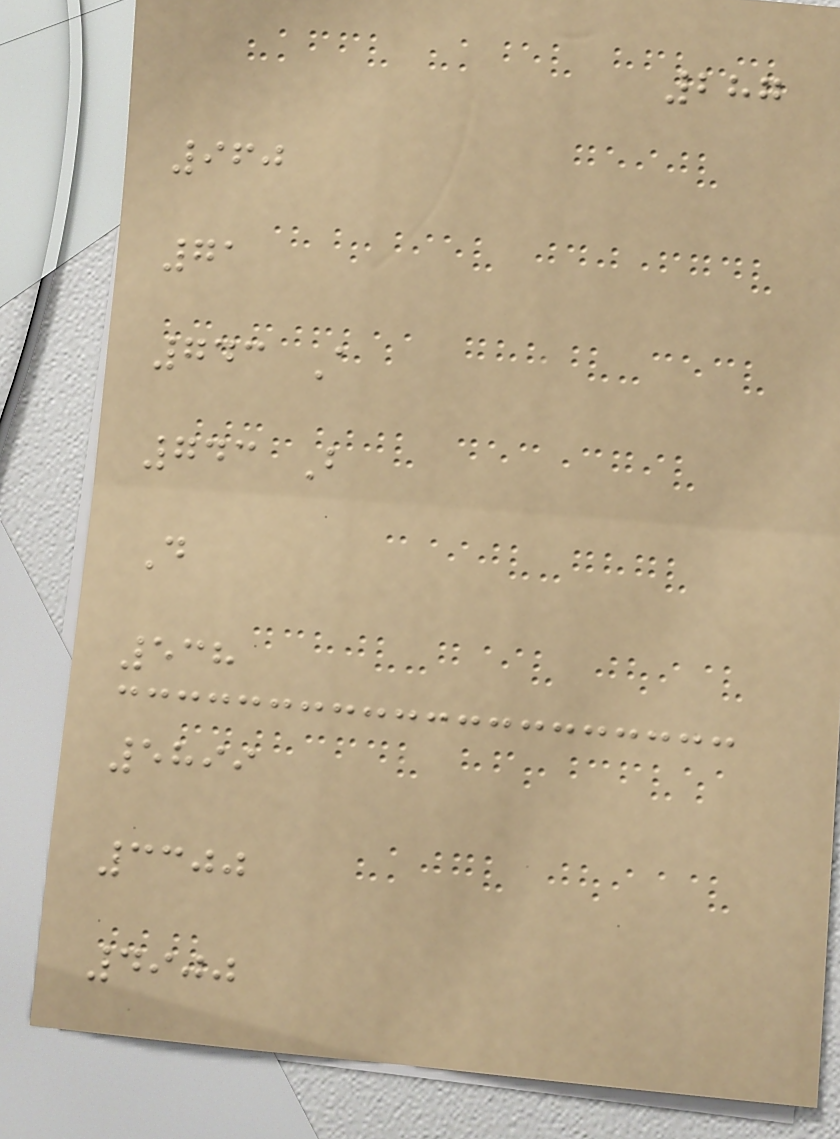287
960
71
743 A
743 B
D
538
5899
3300
4900
